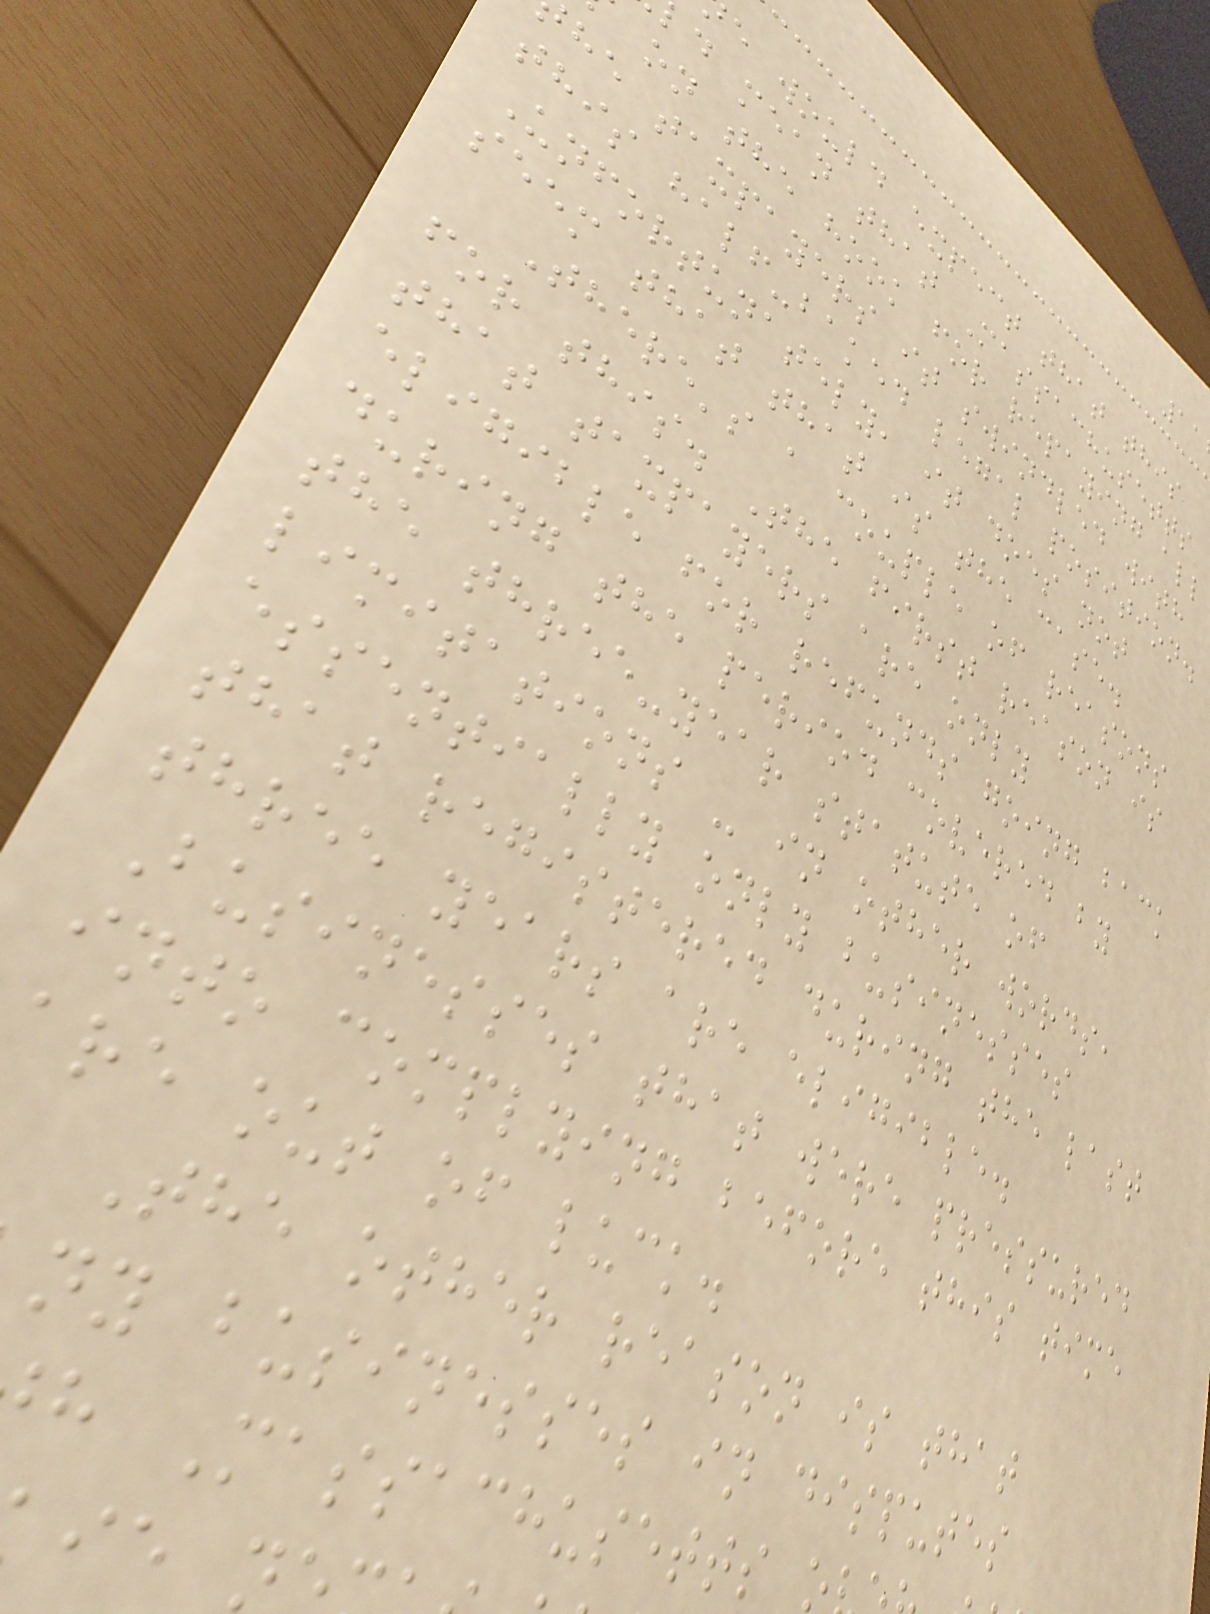e would expect that this
d mean that Massachusetts
on the hook for repaying all
he taxpayers it swindled with
this half-baked legal position.
Unfortunately, it does not
seem that that is the case.
There's a couple of reasons
for this. The first reason is
that taxpayers are only
eligible for refunds going back
during the period covered by
the three-year statute of
limitations - in other words,
essentially only businesses
that registered during the last
three years are eligible.
Businesses that were pressured
into complying before this time
are out of luck.
The other reason is that
ny businesses in disputes
h Massachusetts
